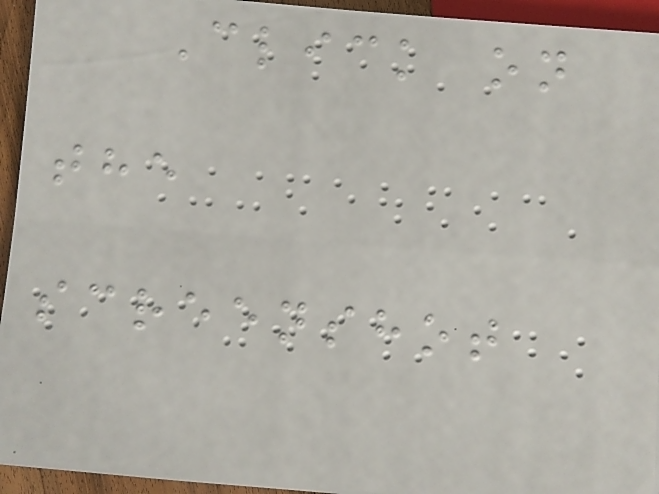Click on
the
screenshot
